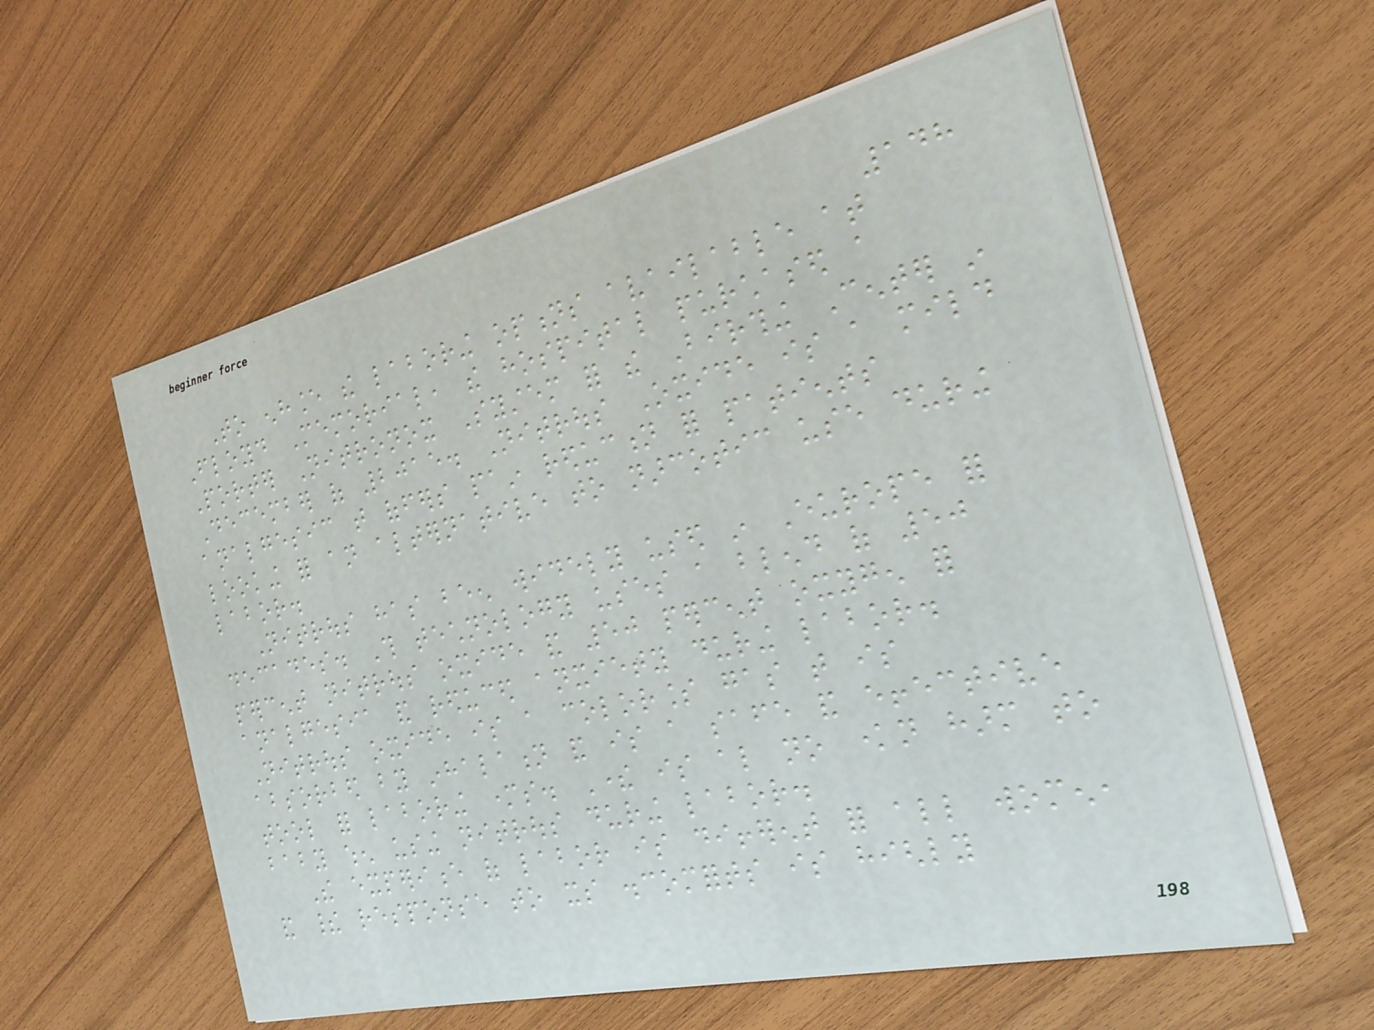148
To enhance the laboring options available at
Floyd Memorial, the hospital purchased a
Porter Nitronox System for the Birthing Center in
December of 2015. Nitrous Oxide is a mild
analgesic that offers pain reduction for patients
looking for an alternative to narcotic use during
labor.
Nitrous has been widely used in Europe for
decades. This technology uses a blend of 50
percent nitrous oxide and 50 percent oxygen for
analgesia and reduced anxiety during labor.
Nitrous oxide is a colorless gas that is
absorbed by inhalation and is a safe and effective
tool for laboring mothers. There is also no known harm to
baby when using nitrous during labor.
The experience of labor is different for all women,
and their response to its discomforts is highly
